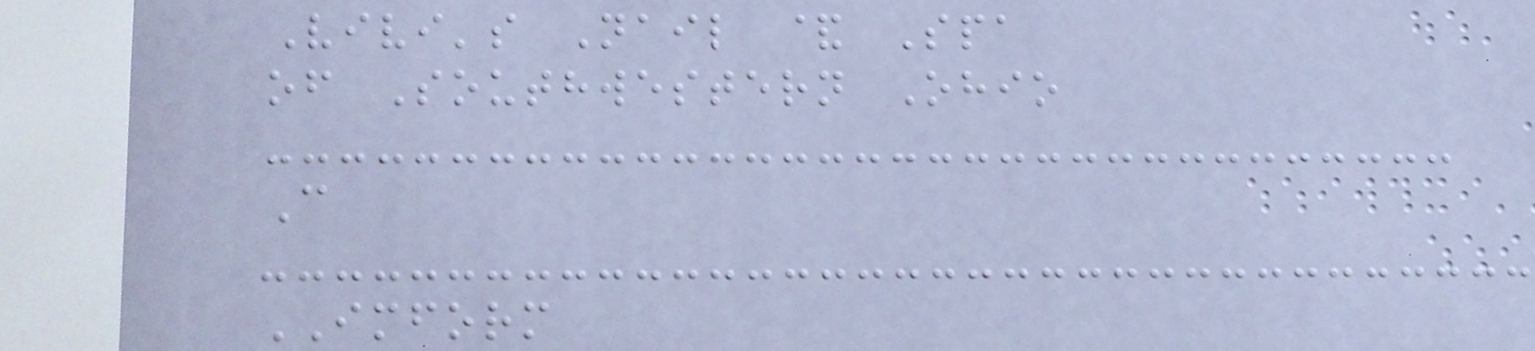Vivi's Nail & Spa
of Southwestern Ohio
C
IMFORM
